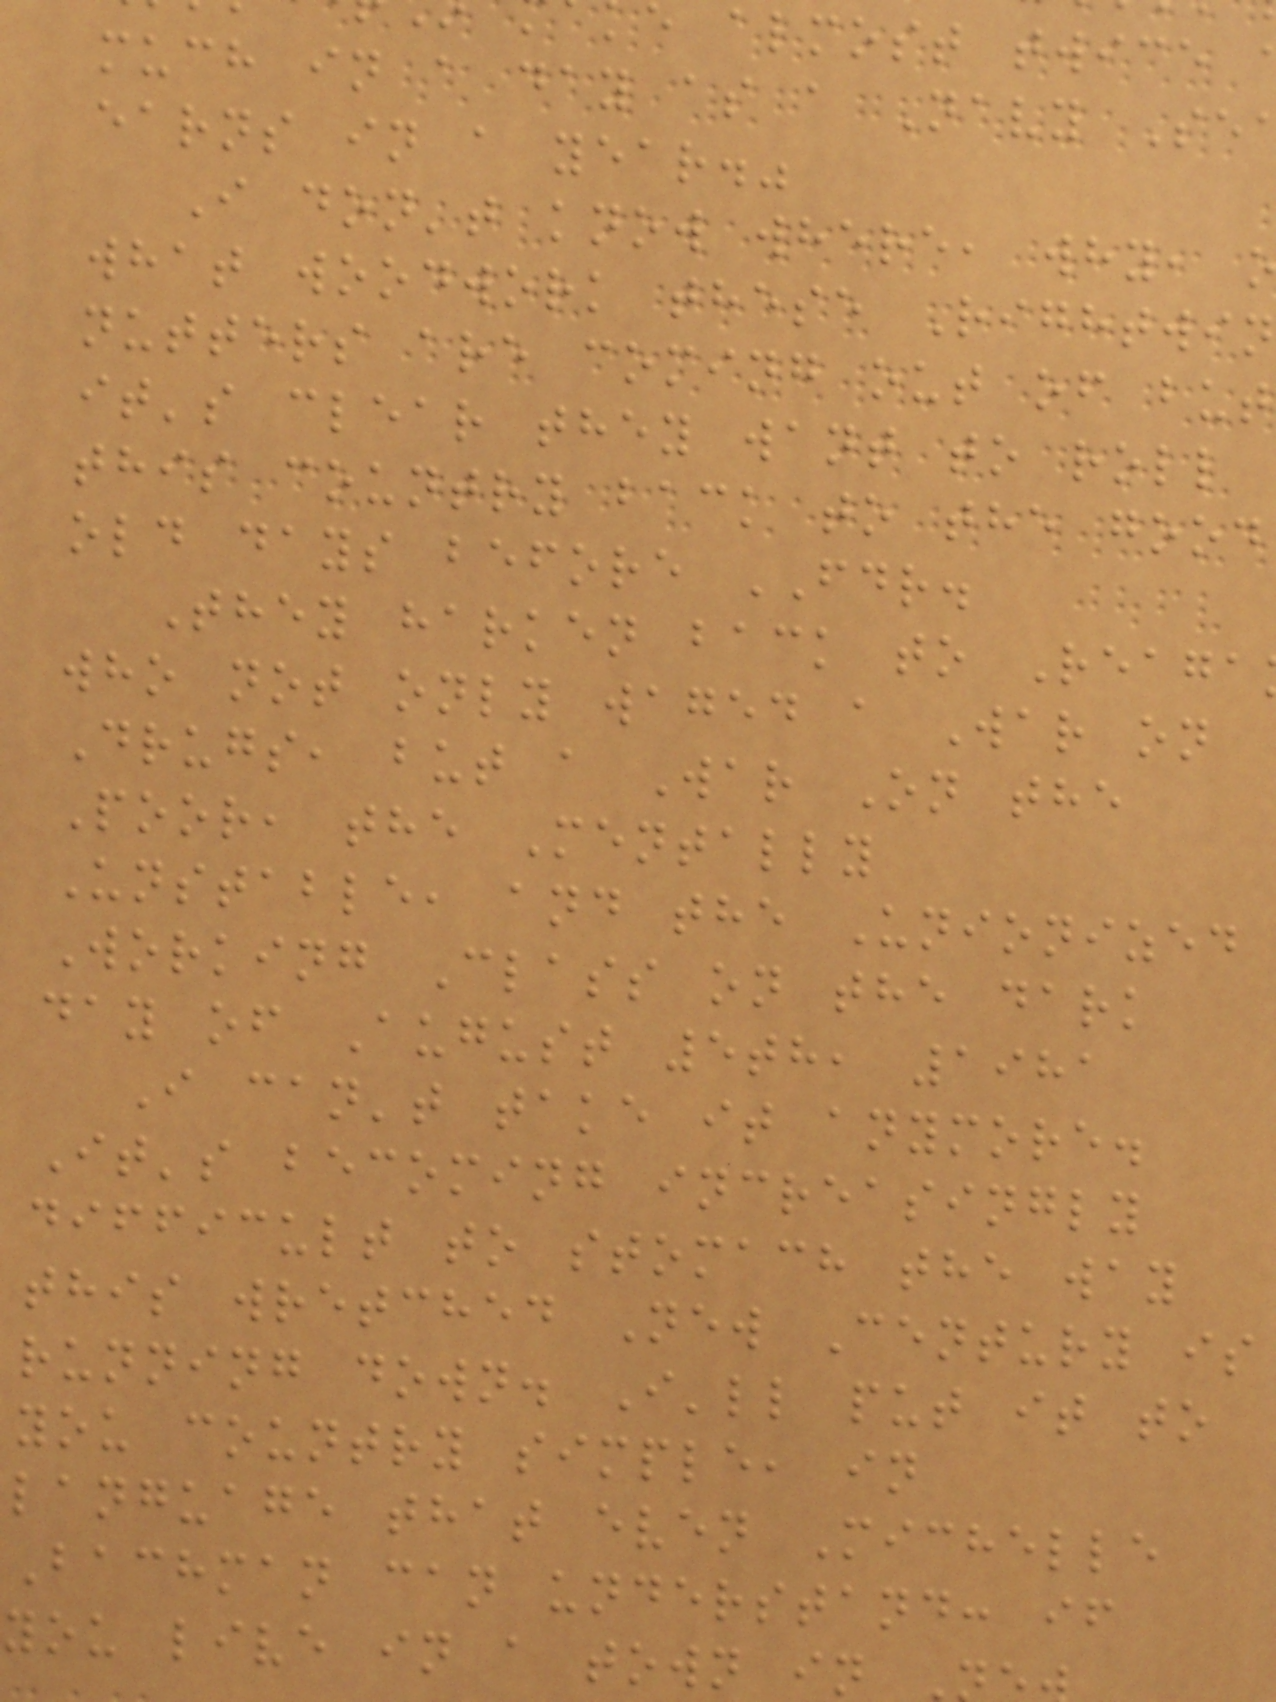e almost twice
much in a day as a Navy Se
earns in a year."
I don't know where, why,
what woodwork these Rightwin
nutters are coming out of but
it's clear they want to roll
this country back to the good
old days before FDR.
They harken back to Reaga
who not only waged a War on
Drugs, but a War On the
Poor, the Mentally
Unstable, and the Unionized
Working Class on the dark
day of August 5th, 1981
I can't take it anymore.
It's becoming increasingly
difficult to stomach the way
this wretched New Century is
running down. I'll put it to
you country simple, in
language that even Michelle
Bachman can understand: if
you live in a town in
